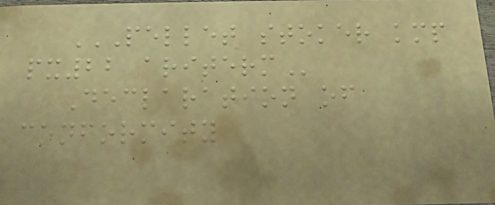PELLET STOKER KMP
PX22 ARITERM
Declaration of
conformity
